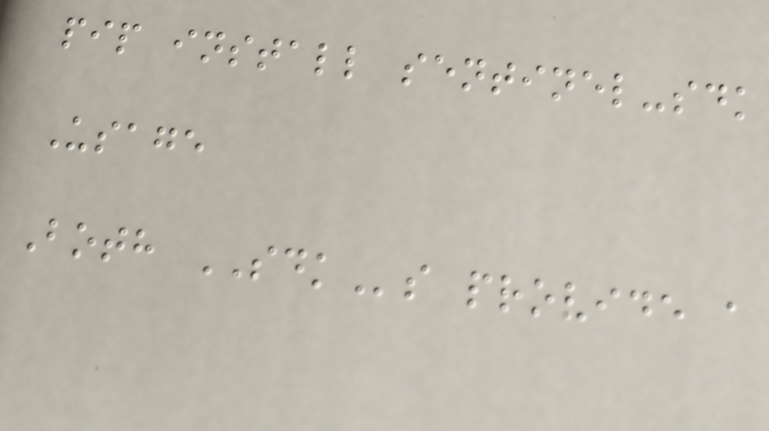pip install sentinel-sdk
Usage
Both SDKs provide a
